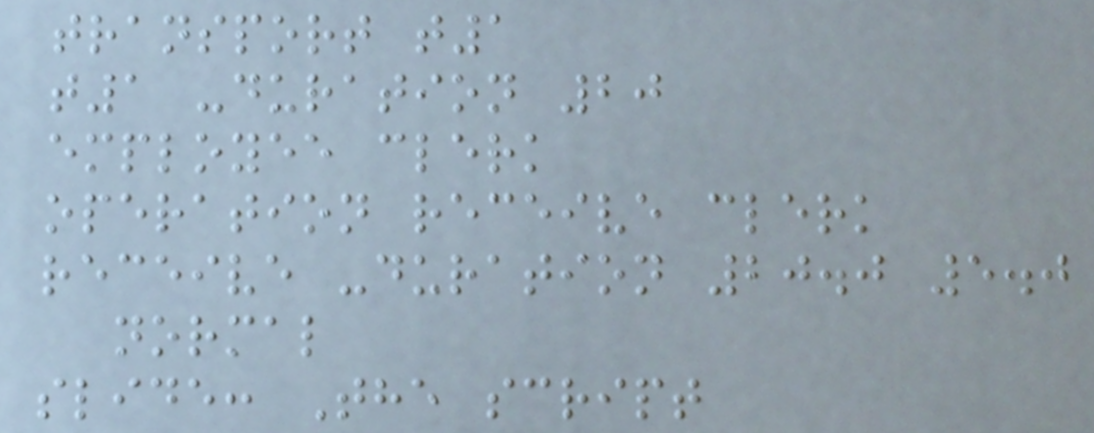transport t1
t1 -duration 20
employee clerk
operation receive clerk
receive -duration 20.0 5.0
normal
slide: The script
